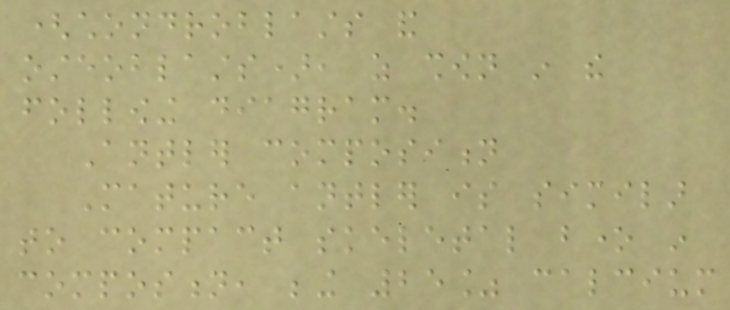(chondroblasts and
osteoblasts), as shown in the
following diagram.
Antler composition
Mature antler is similar
to compact skeletal bone in
compostion, being 25% calcium
